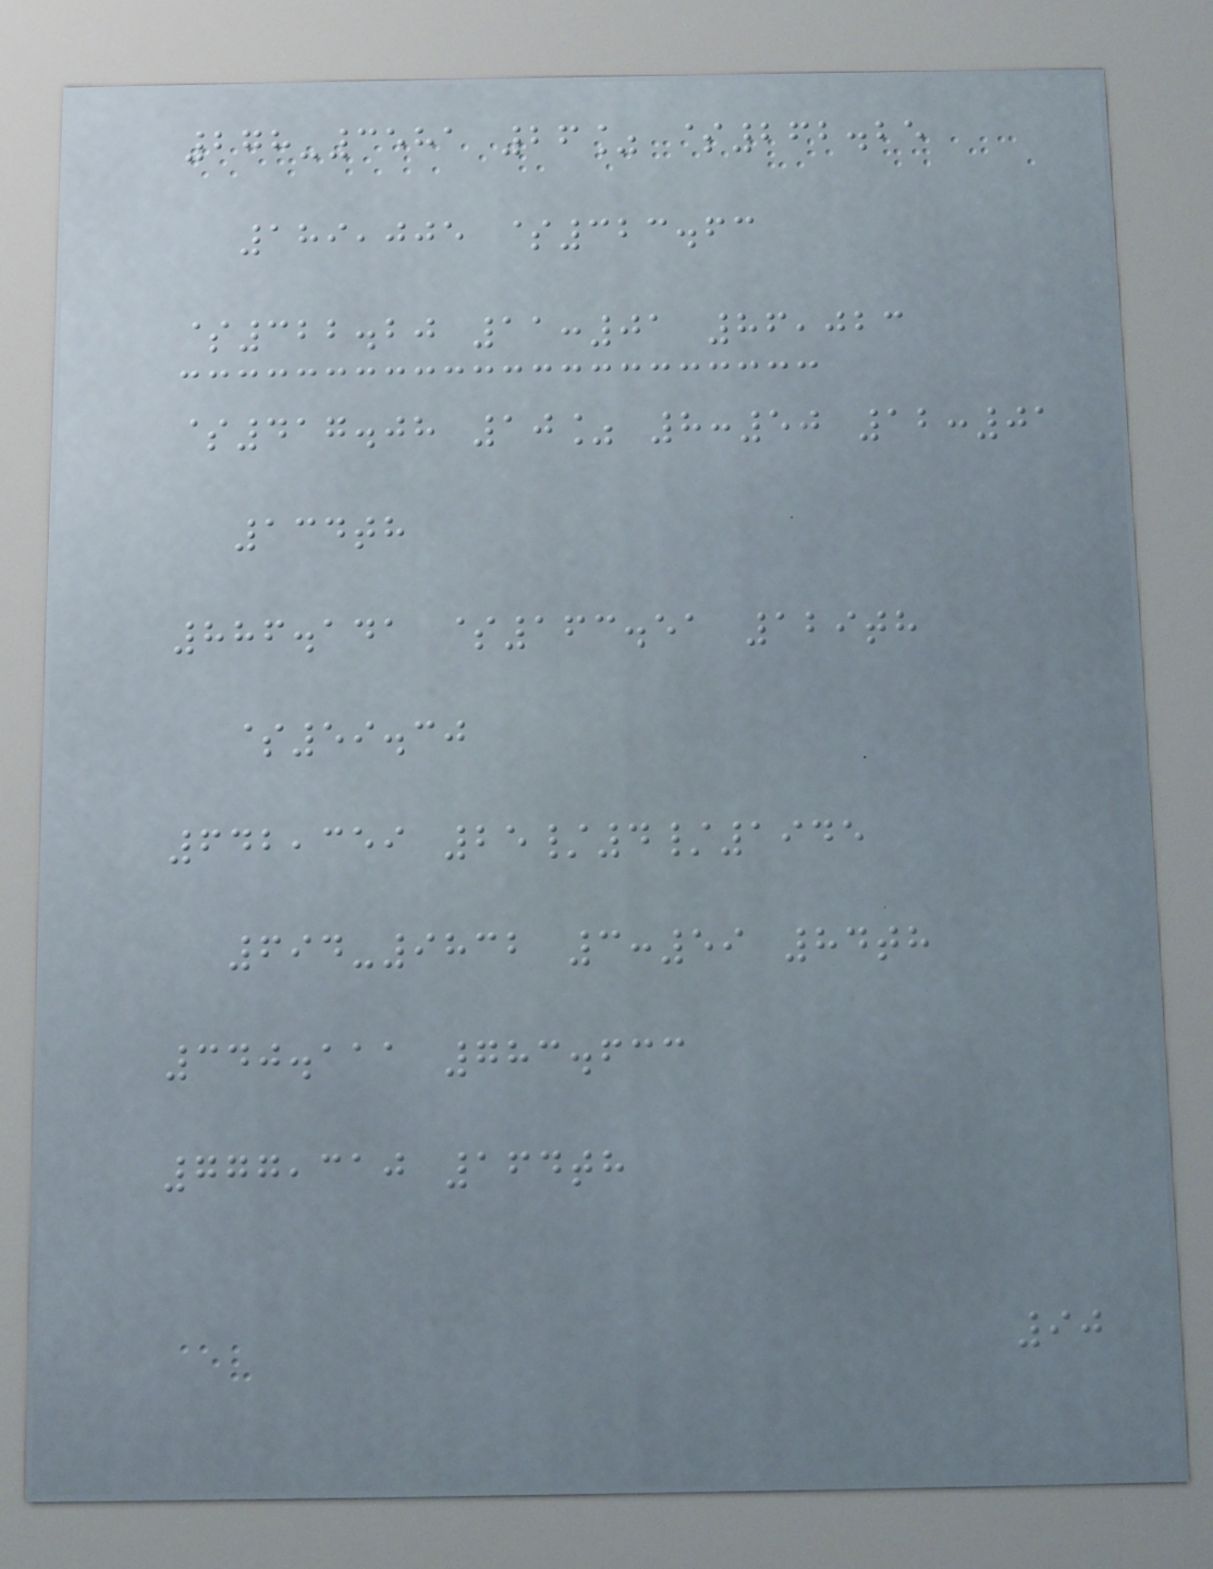278-3581 26% $262.25
189,005 $323.63
$322.20 11:01 86,023
$417.08 10% 8:50 12:01
134th
886.141 $163.51 129th
$59.30
642,359 25/4/1945
694-9832 3:59 84th
340.111 783.633
777,310 164th
90
